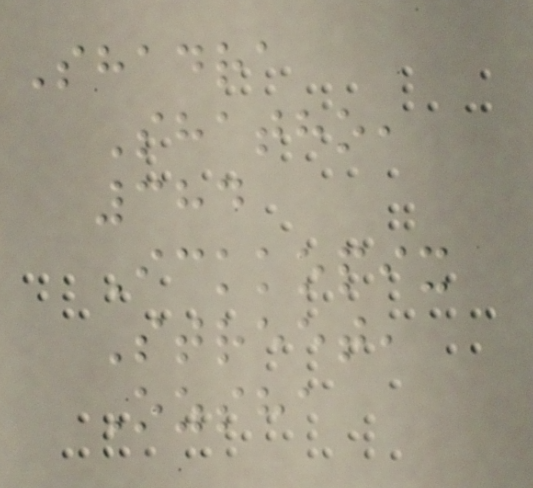Shadra
Shatho,
384
Ickkopix
Street,
Ozsha
